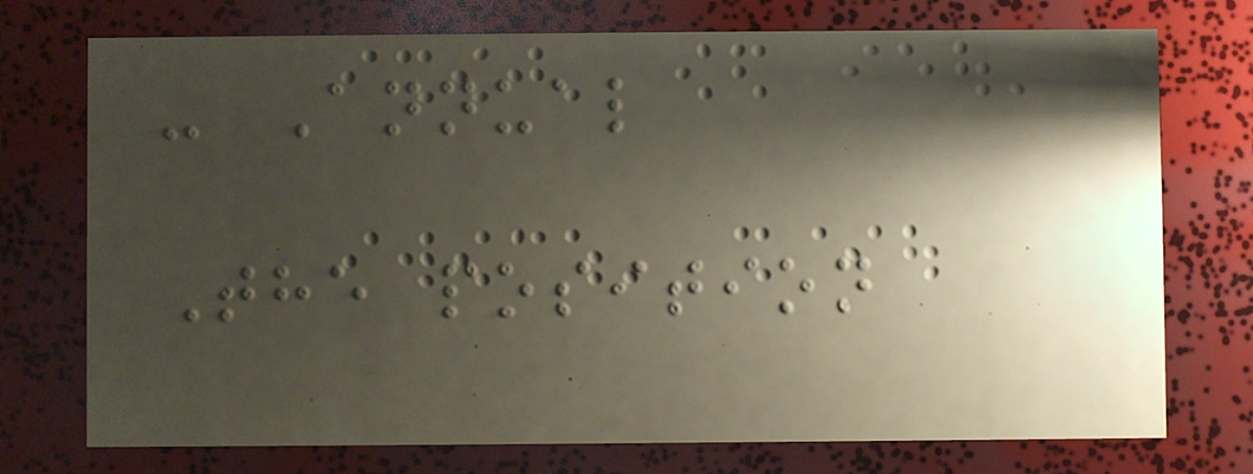- Annual
The position
